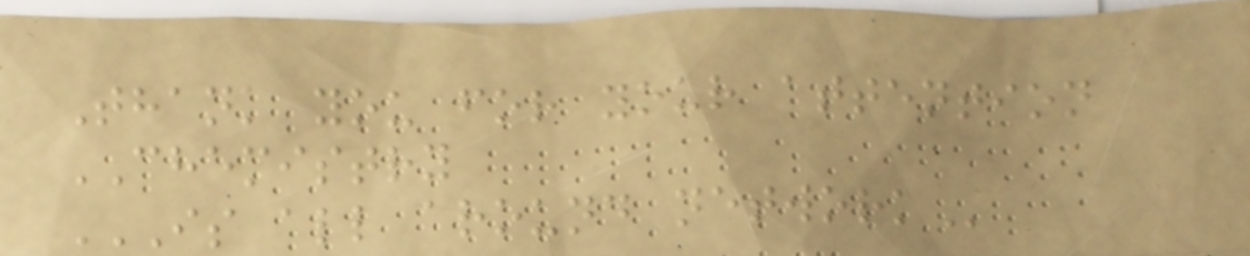Thank you for your attention
CHEMISTRY
IS ALL AROUND NETWORK
